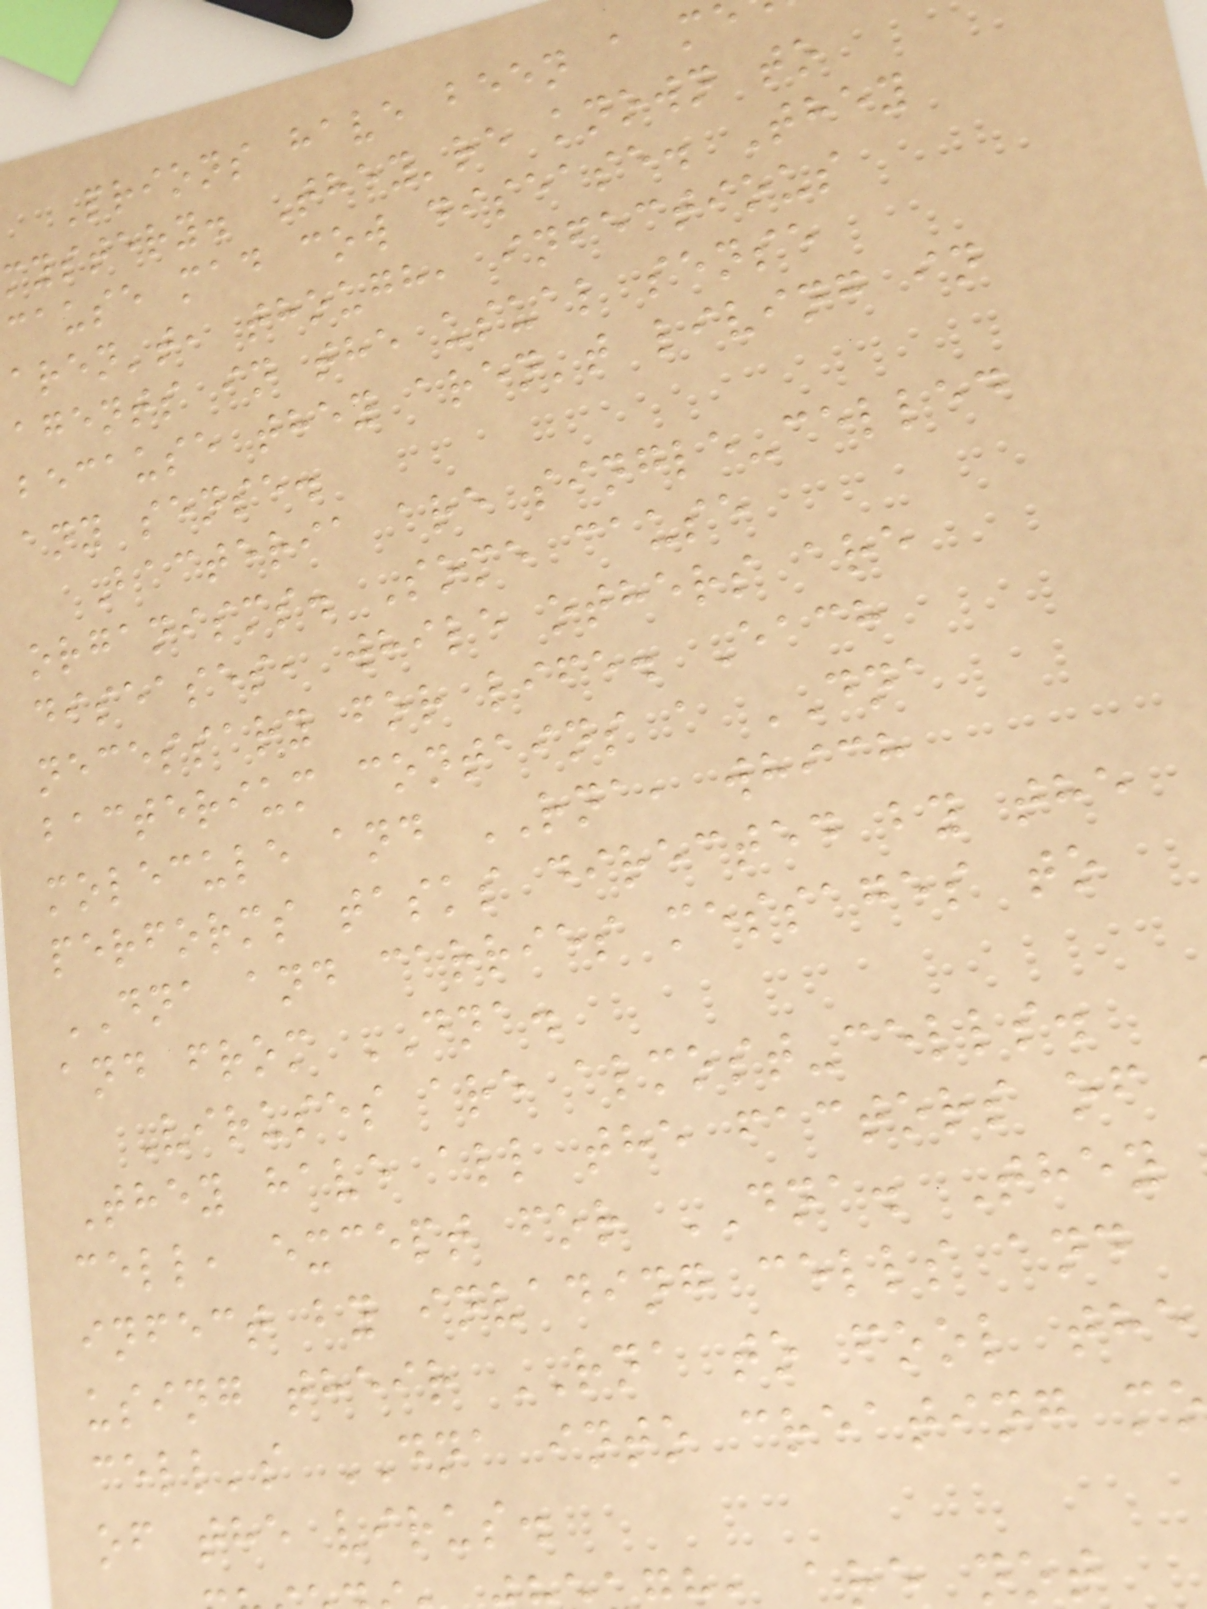Prions have been a m
mystery. They're known to
cause mad cow disease. They
aren't, though, infectious
agents in the usual sense
because they aren't living in
any sense.
Bacteria are single-celled
organisms. Some cause
diseases, while others are
necessary for life. Each
bacterium contains a DNA
molecule and RNA, which
performs tasks directed by the
DNA and carries messages to
and from DNA.
Viruses are almost-cells.
They have all the factors of
cell, except for DNA. They
infect by invading cells and
using their RNA to fool the
cell's DNA into creating m
of the virus.
